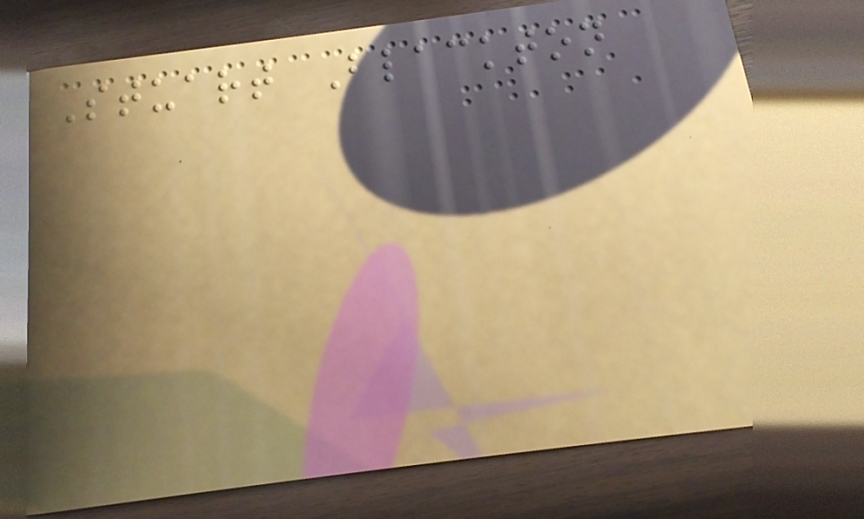Stuart Blackton
